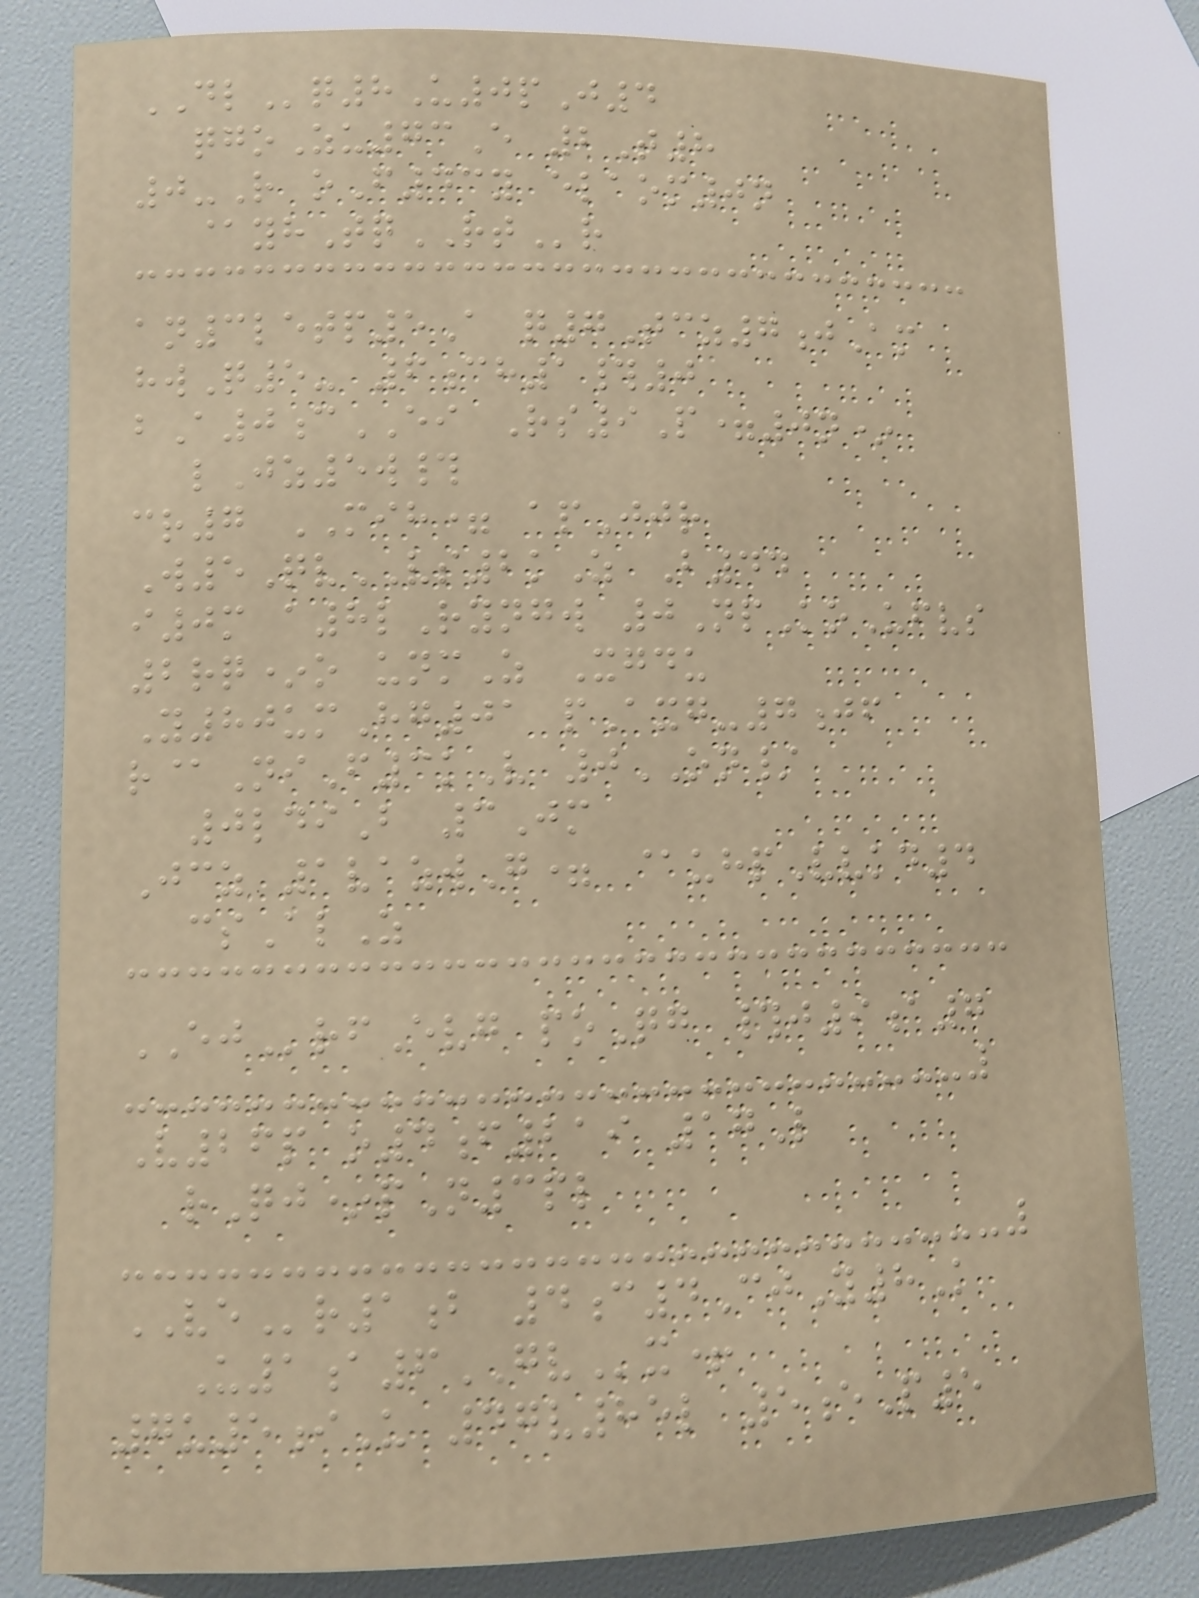DLq8U0pJ4
qgoZu73E 2T8
0-R oF43y elaom0n
@yhTqRTr
an3letp5A q7Tcz7jAm
hwQ5- 6ch1#0
bA0cEI Rs9P=0n*
lJz5w#
cr7 MIH= apJjr
W5QvVS2kZ B44
i0m a8lRyngw 0NpKoUfvs
2rq*o unmZ Xgdu
Y80umHg01 pAxg-7jf
r@NiF3kV 0ON/
0ldiB 3Jm
Jcz 1vazwG= @uhpVvkd4
csAlZ
EJrfEvg poQg #j9a7
V26p o4f219 17L
rQj*pN3pl
VEr1b 4c4CjY8K
U1a6GVx+
7u5iU 47v85l 5eP5
